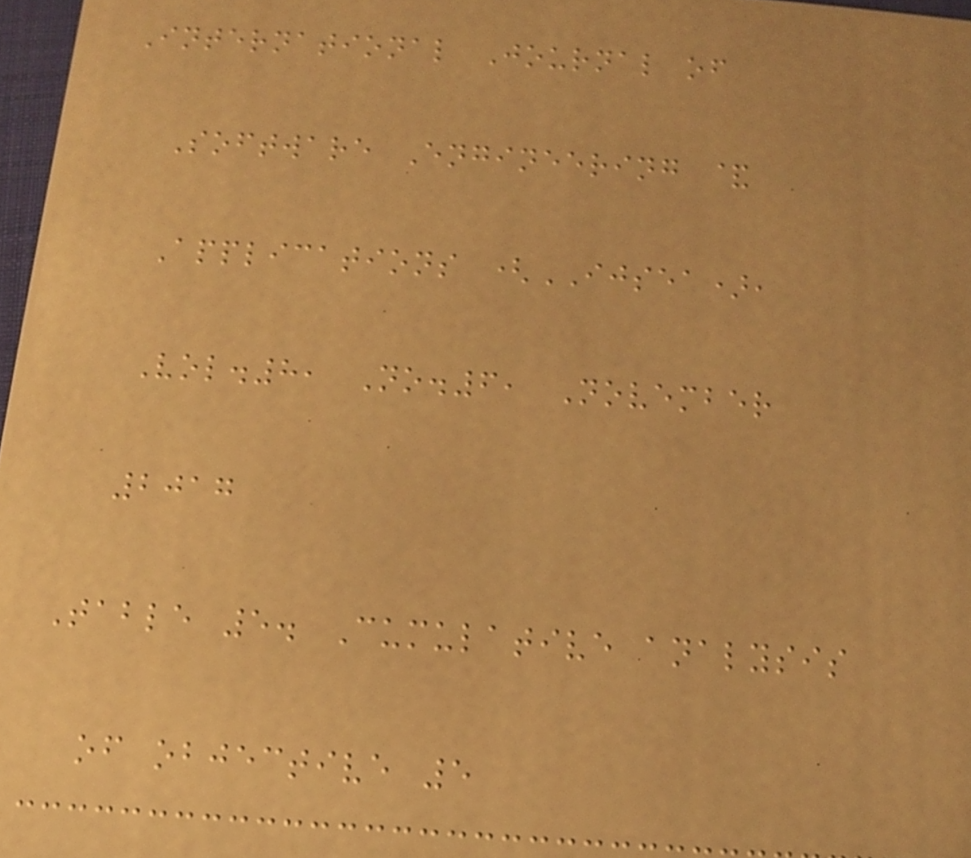International Journal of
Software Engineering &
Applications (IJSEA),
Vol.8, No.6, November
2017
Table 5. Cumulative analysis
of objective 5
